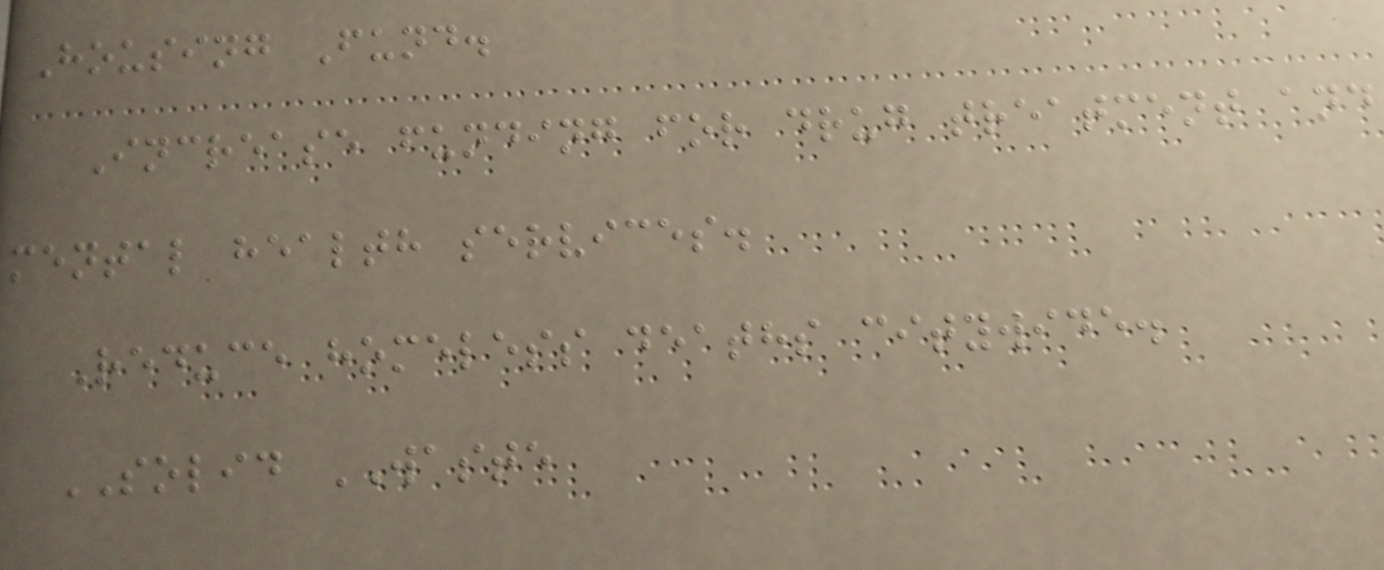Housing Fund.
Increase funding for drug treatment and
mental health services.
Reduce homeless deaths citywide.
SOLID WASTE
